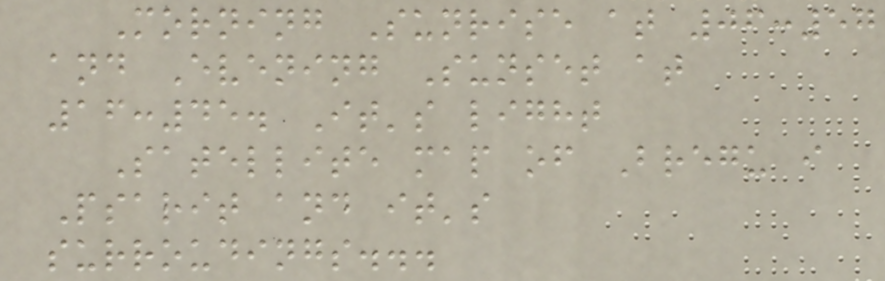Morning Sunrise at 06:57
and Evening Sunset at
16:45. It's light
Satellite map of Bregu i
Psarit and it's
surroudings...
